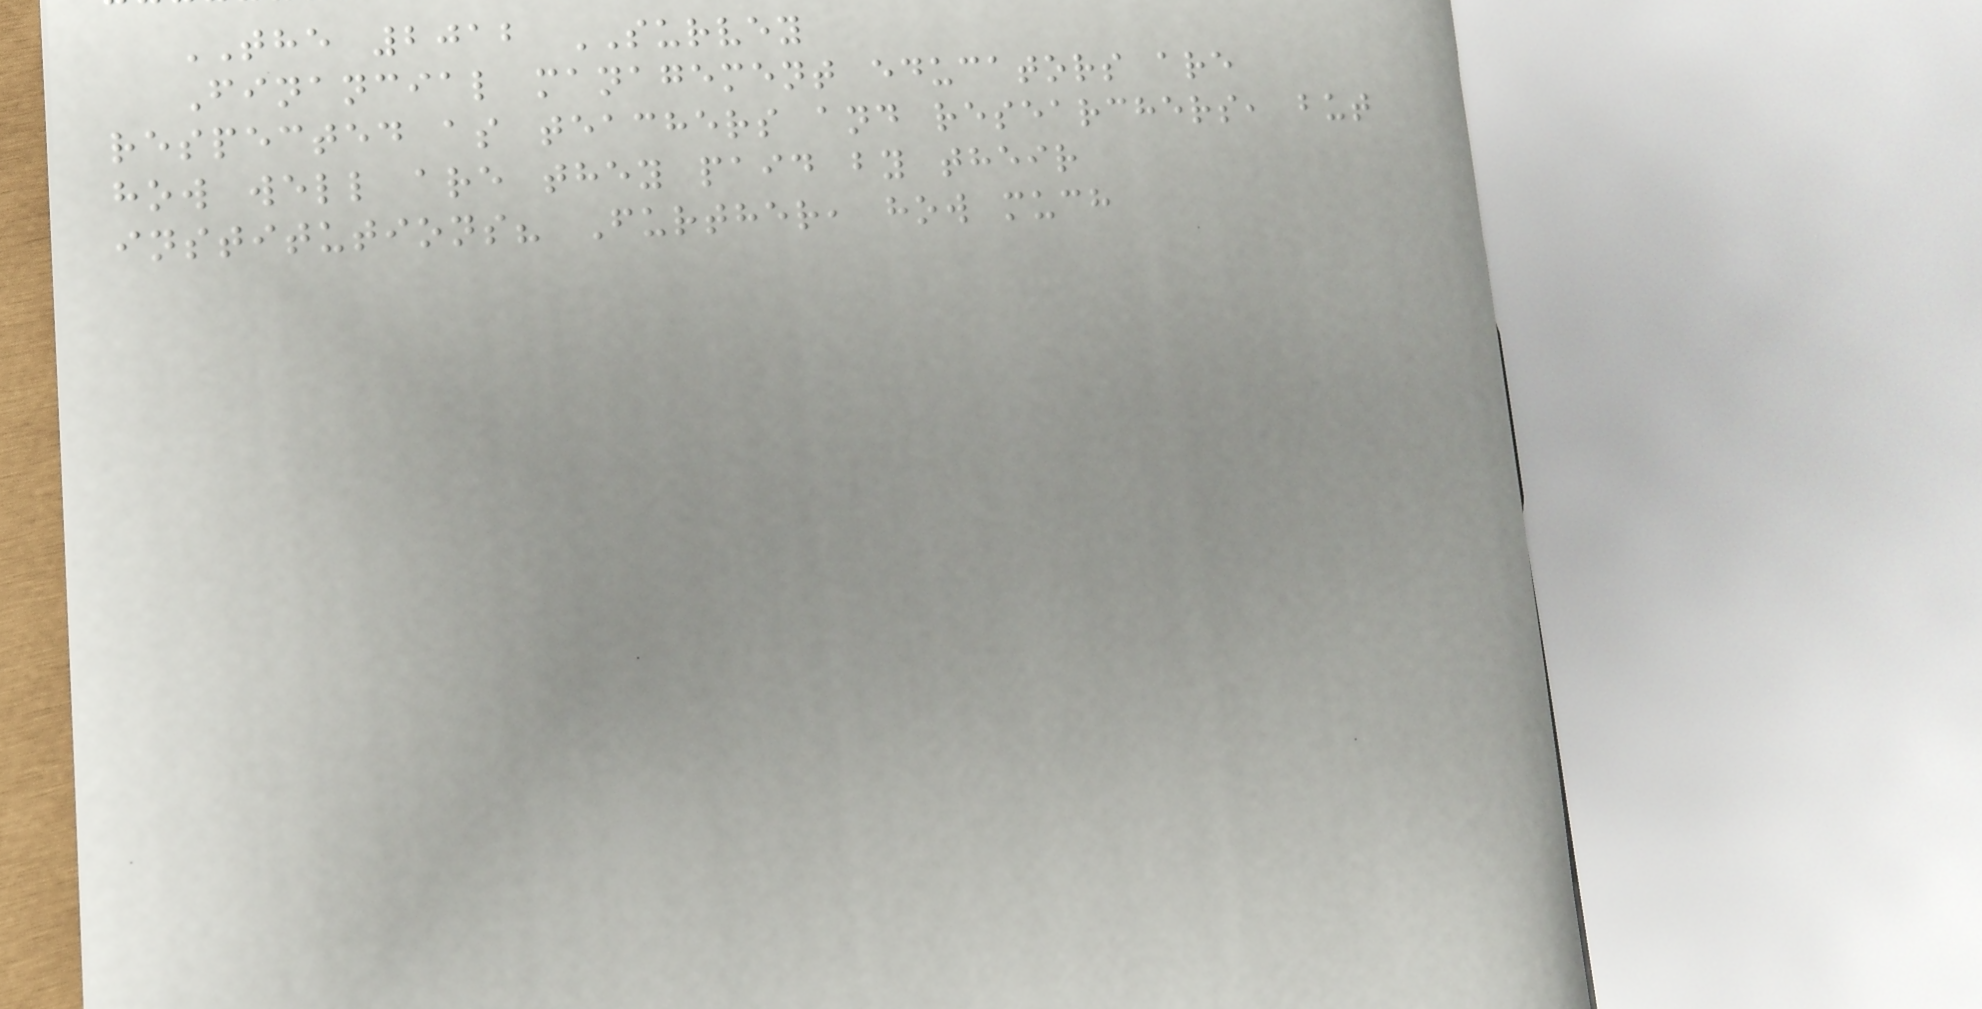THE 2012 SURVEY
Financial management educators are
respected as teachers and researchers, but
how well are they paid by their
institutions? Further, how much
